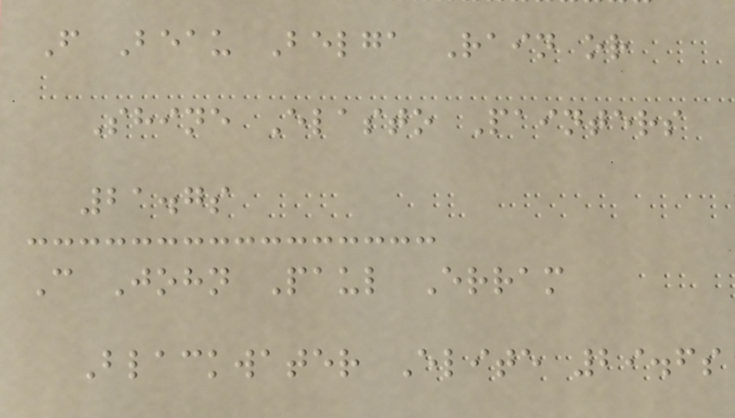F Beau Belga Rain or
Shine Elasto Painters
21.7s
C John Paul Erram
Blackwater Elite 29.6s
